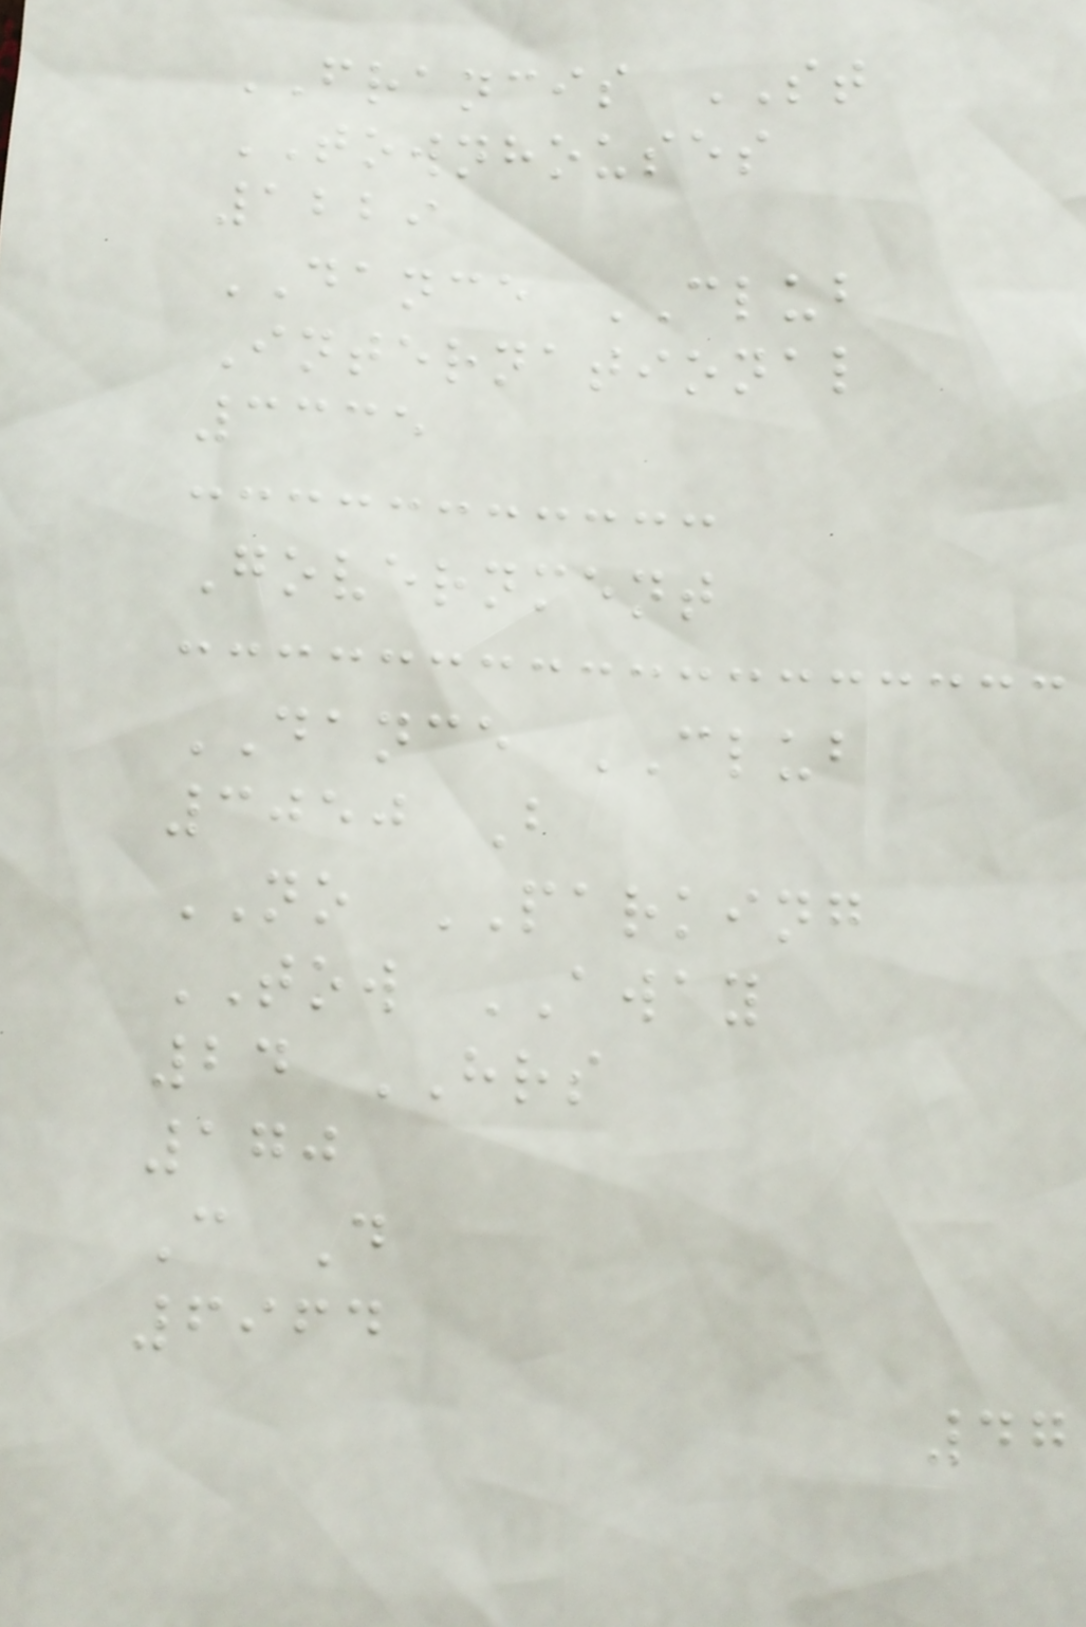FRANCIS ST
TOWNHOUSES
1229
DANCE CLUB
International
3335
Government
DANCE CLUB
3050 B
NO PARKING
TOW AWAY
24 HRS
170
C D
6964
47
